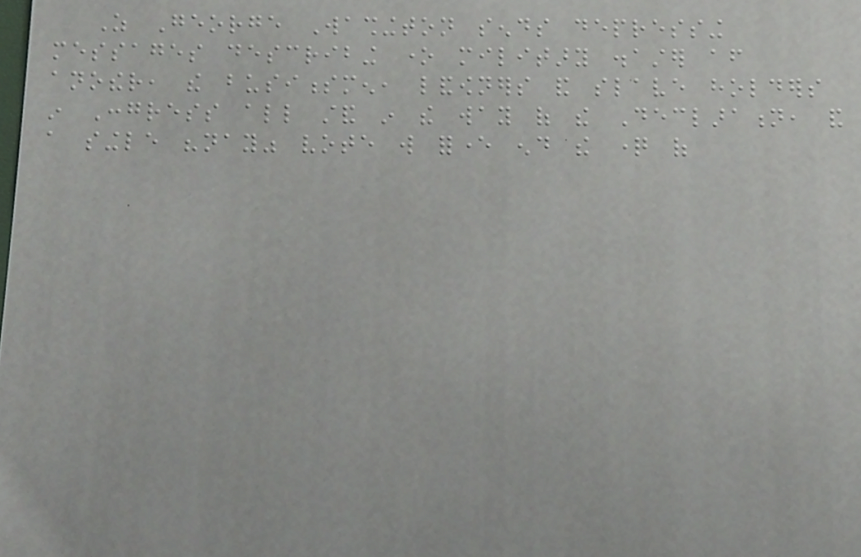As George Washington sends depressing
messages describing one military disaster after
another, the businessmen, landowners and slave holders
in Congress all stand in the way of the Declaration, and
a single "nay" vote will forever end the question of
